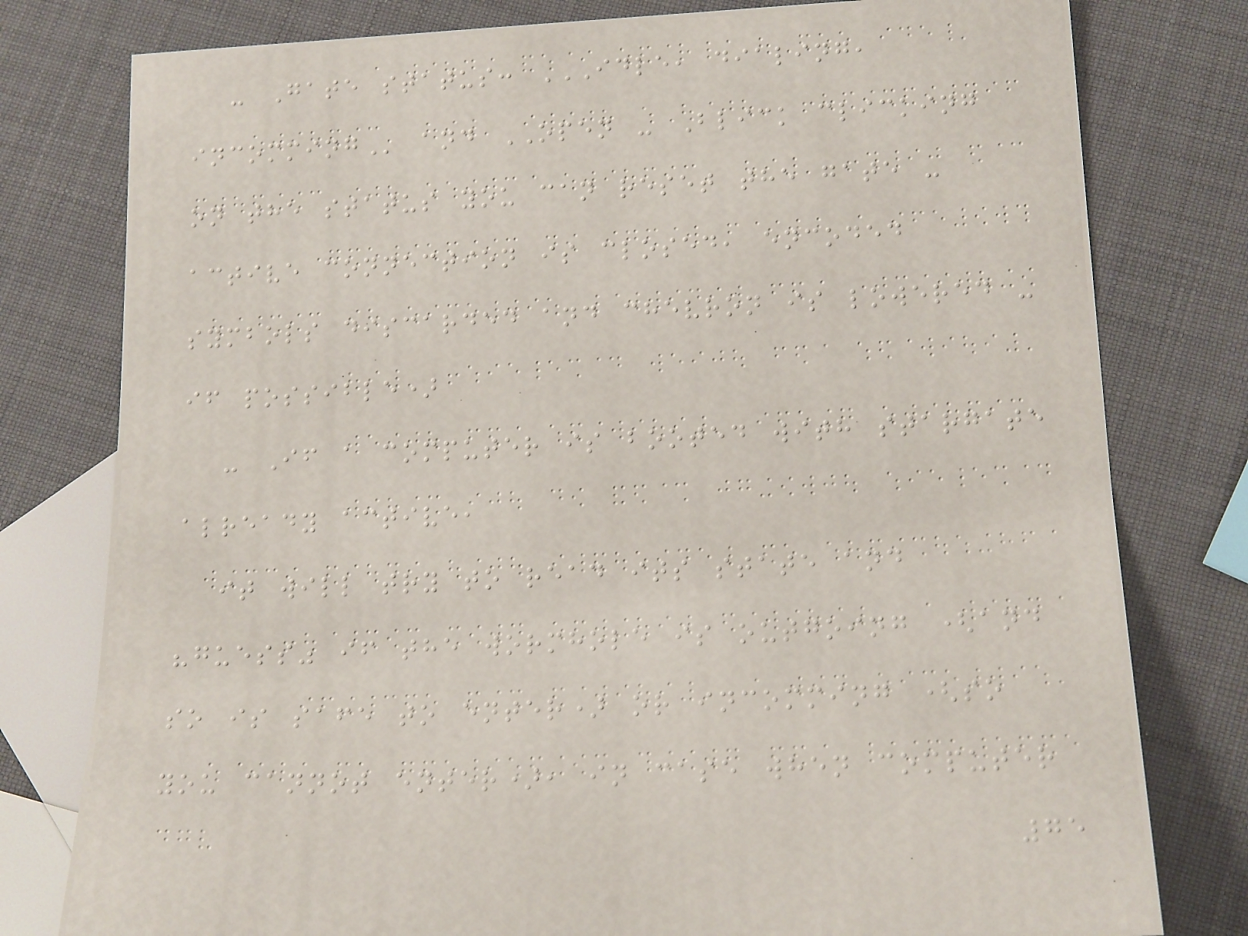- Gate status: IDLE, DIALING,
INCOMMING and OPEN - Blick clicking
on the status you can reset the gate -
active connection is closed, encoded
symbols discarded and chevron is lowered -
if possible)
- If a computer is booted with stargate
already active,
it will try to read its state and
"guess" if the wormhole is outgoing (and
so is safe to enter) or incomming (so
you cannot enter), in case when computer
75
